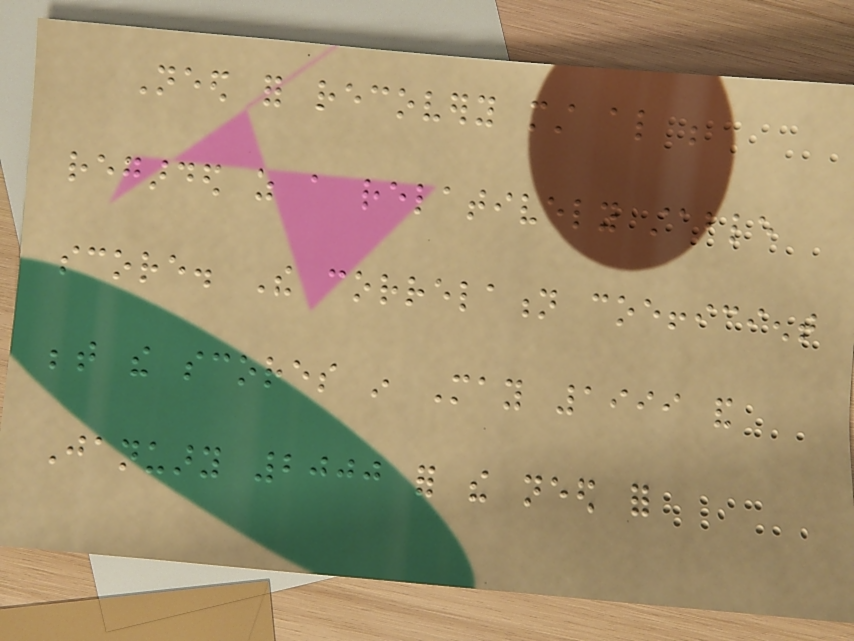Need for recovery must also be
regarded as a relatively stable
score. The correlation coefficient
between the scores in May 1999 and
January 2000 for the need for
